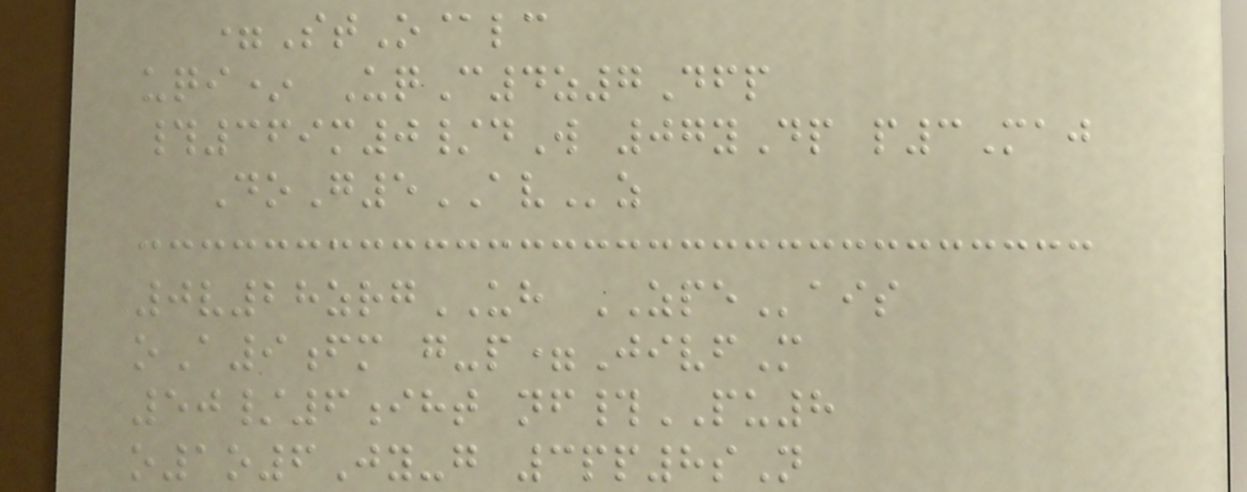=StO@lc
uqi* UqC4z7Dfp
#369m0/dW 07yDp p3Maj
DoG5AVz
0v28zrgUH ZPEais
oA9fm g-p=JivfM
50/6iht nf#PU8
o1o6Jy-g 3pp8sN
